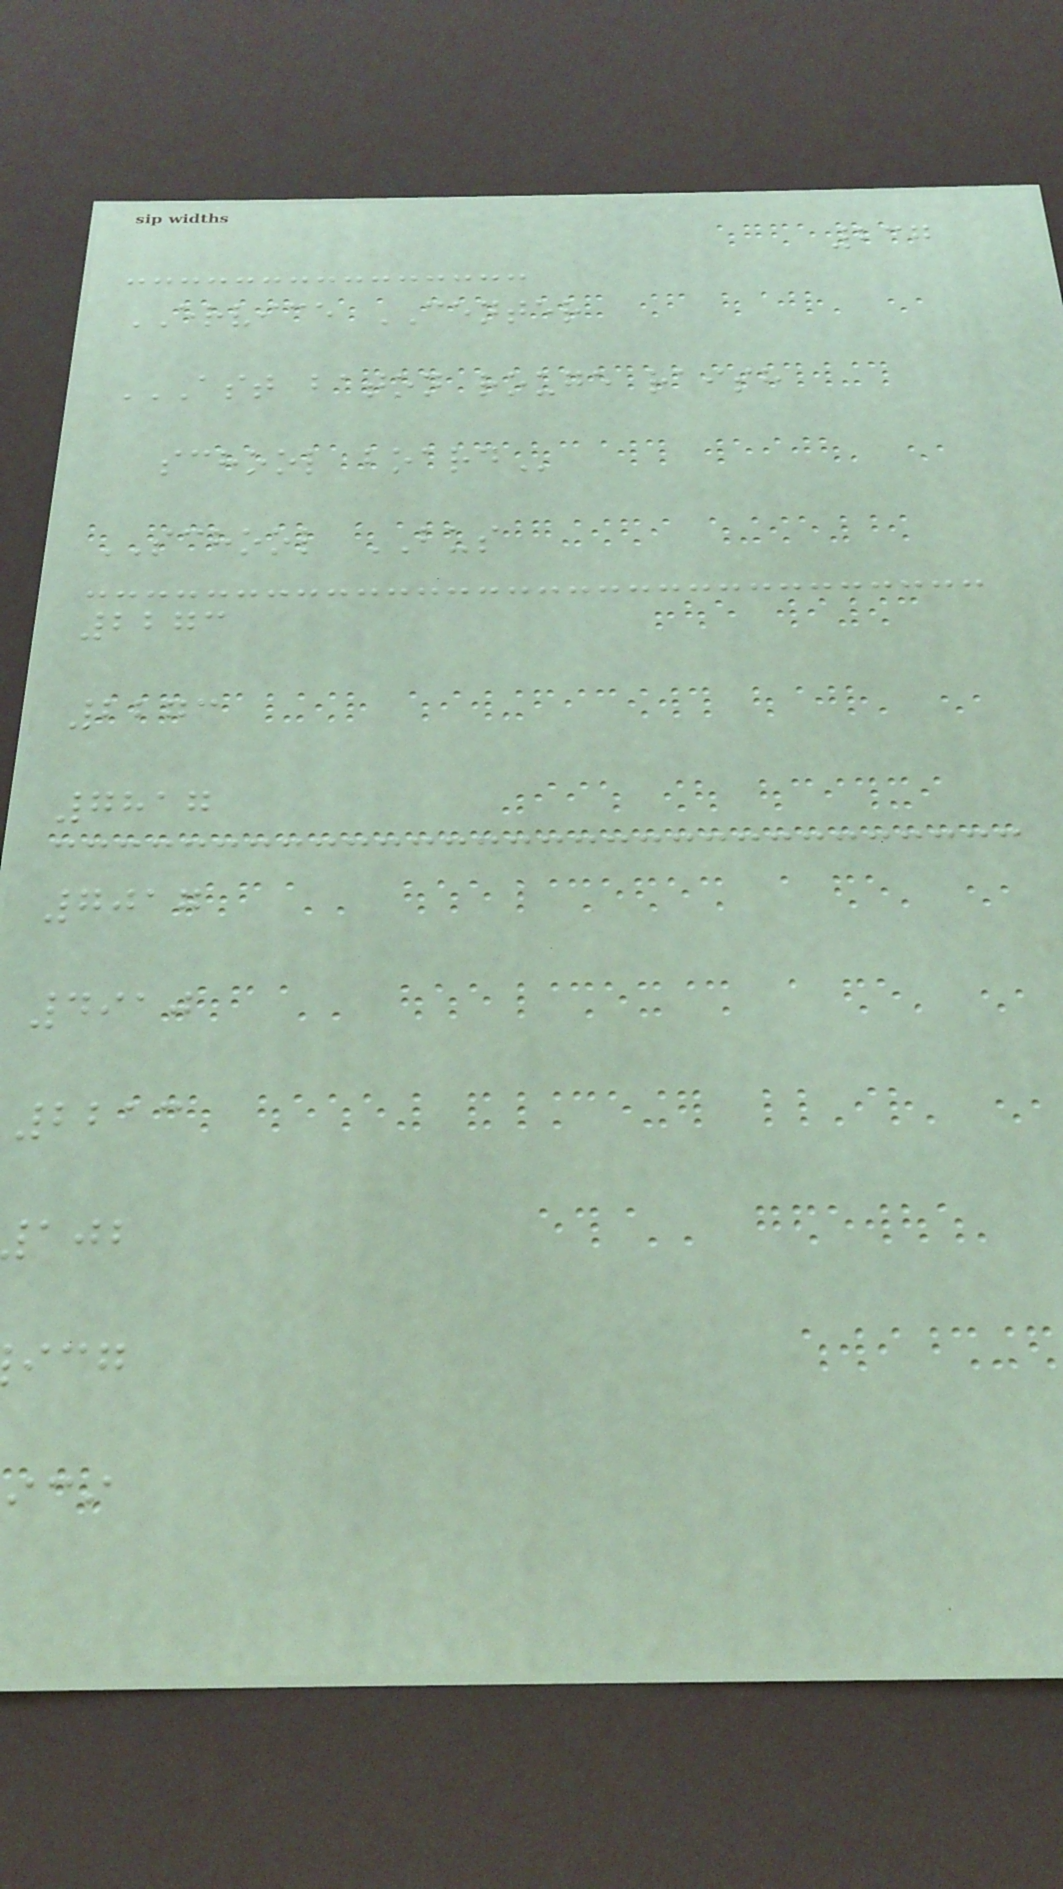237
ERVICE CENTER
AST BATON ROUGE RAISH
school
SCHOOL BUS
2273
2273
7817
7017
4910
2213
